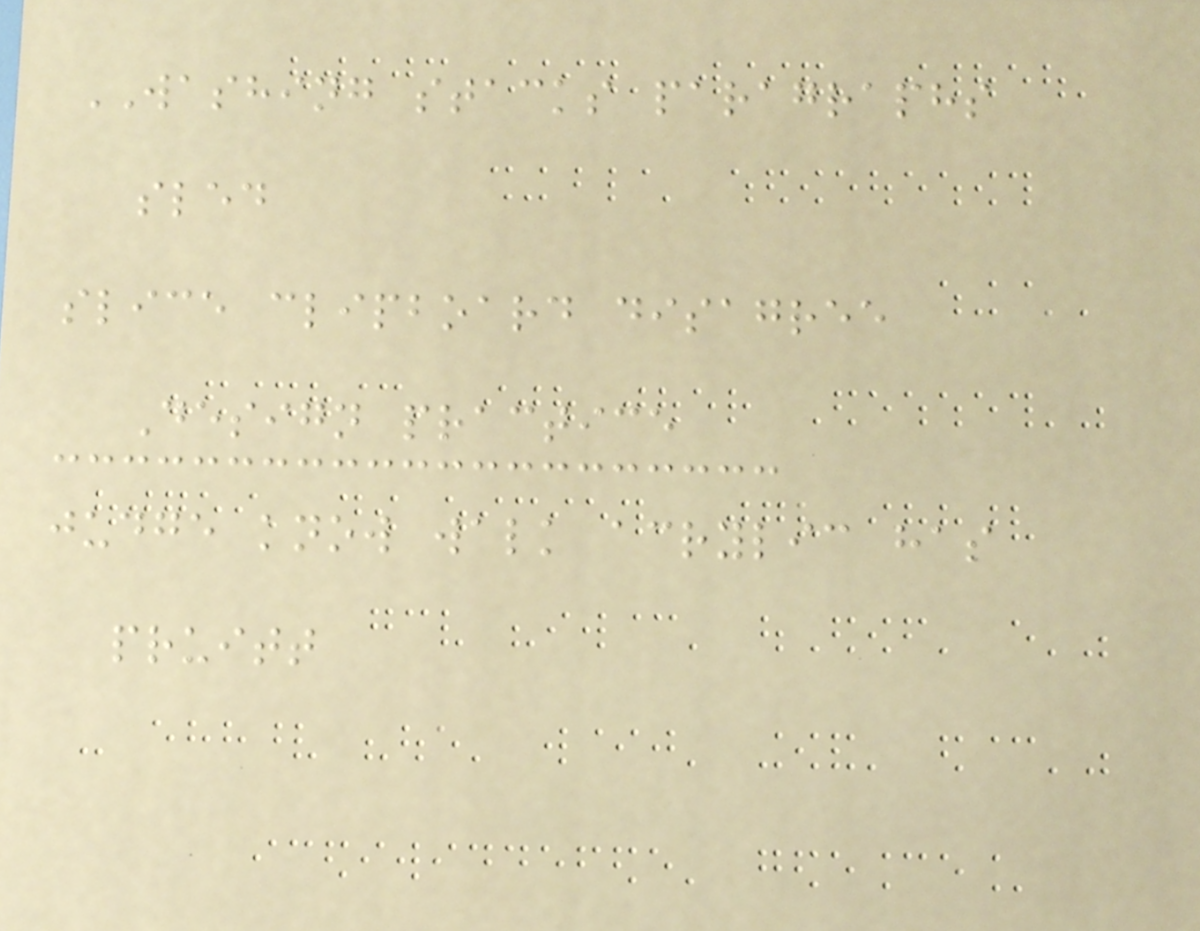WASHING stacks paragraphs
sled
slice clipboard disagree
Design practice
judge know walk acrylic has
pruitt
